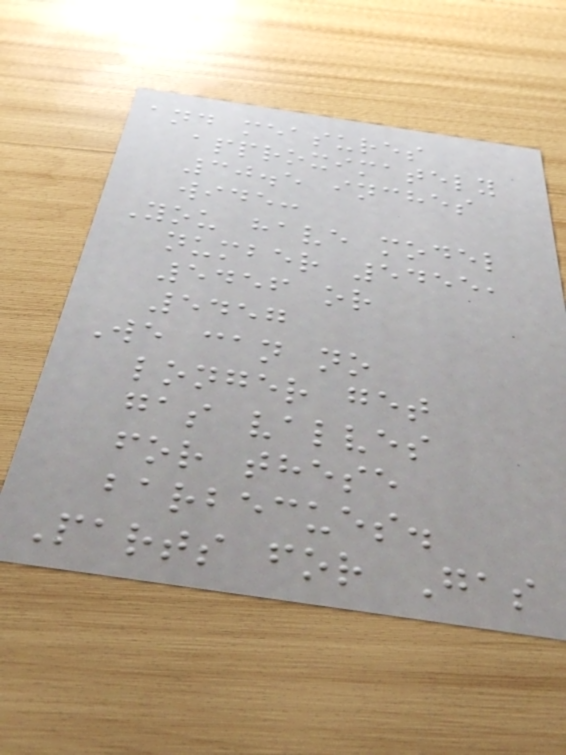and measures
approximately
30.5 inches
wide:
You have model
number 5455,
5456 or
5457
We can no
longer get
gas valves
for these
barbecues.
Parts for Gas
